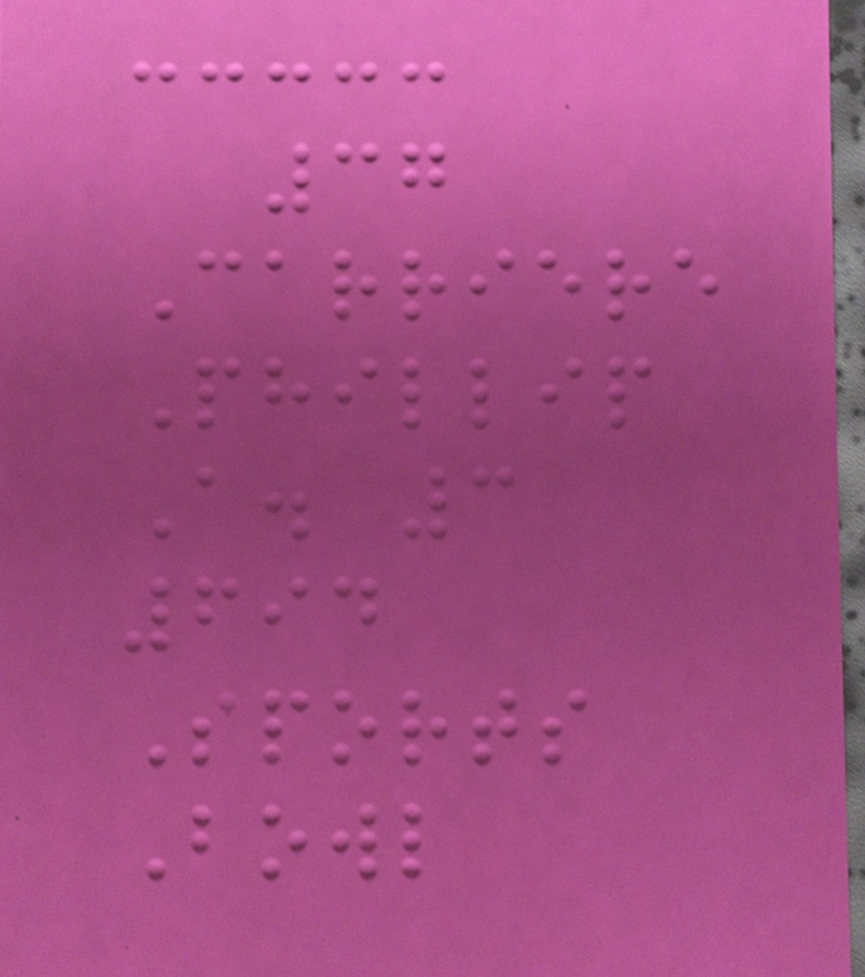37
Carriere
Phillip
A. 3
694
Sports
Bowl
